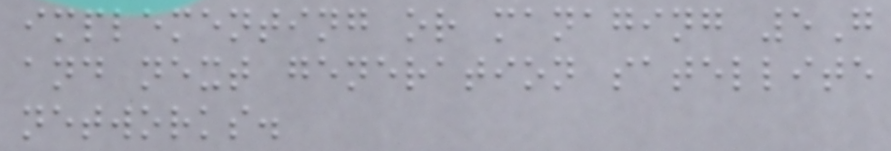implementing or managing 5G
and next generation satellite
networks.
